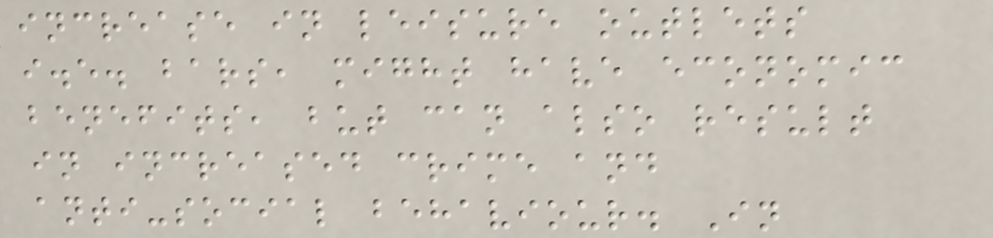increase in leisure outlets
i.e. bars, might have economic
benefits, but can also result
in increased crime and
anti-social behaviour. In
